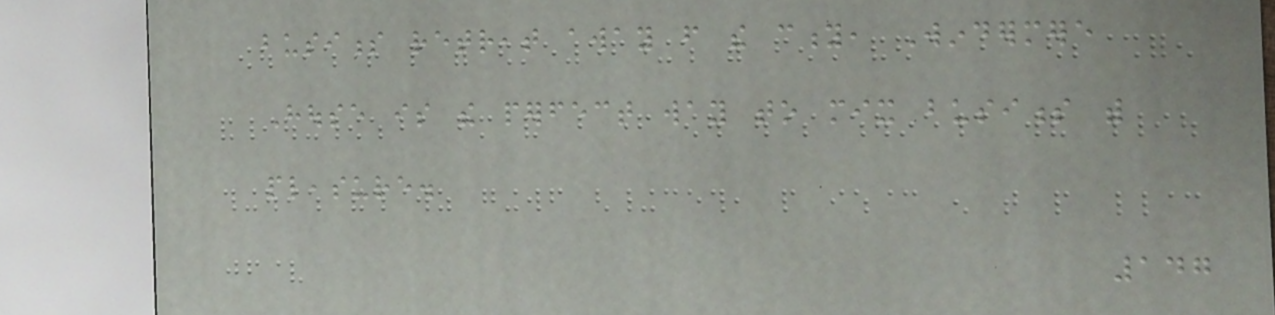business retreat away from the city, Windermere
House is the perfect way to mix business with
pleasure.
147
